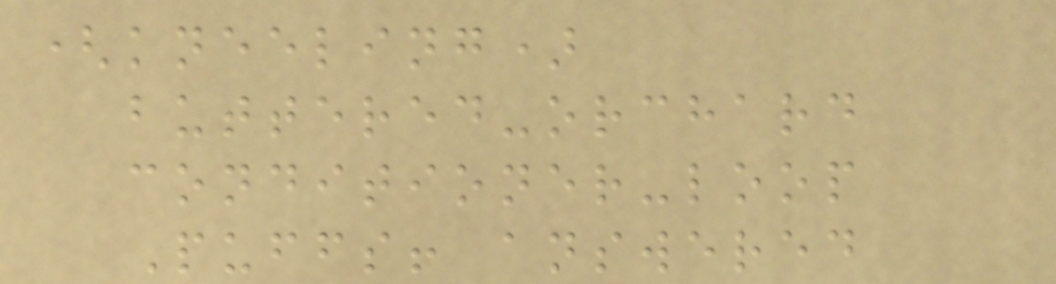(kneeling)
buttered-orchard
conditioner-loop
Puffs! answered
